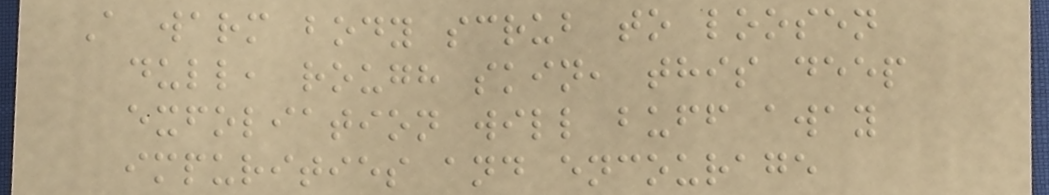A warm body scrub to loosen
dull, rough skin, this deep
exfoliation will buff away
impurities and encourage
